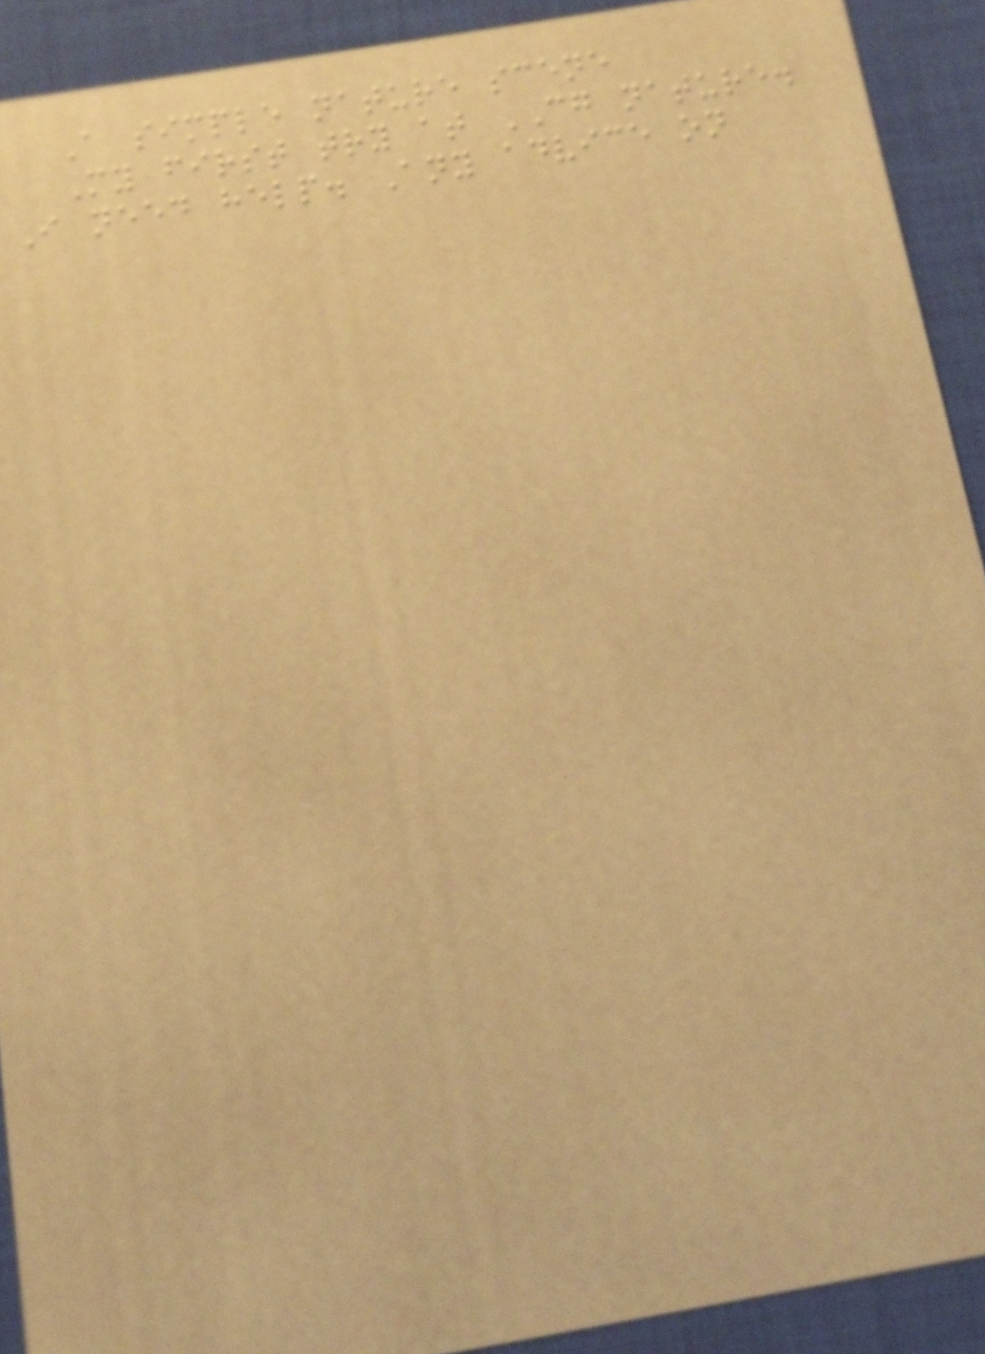A simple nature scene
My first try at CG nature.
I need help. Any advice on
